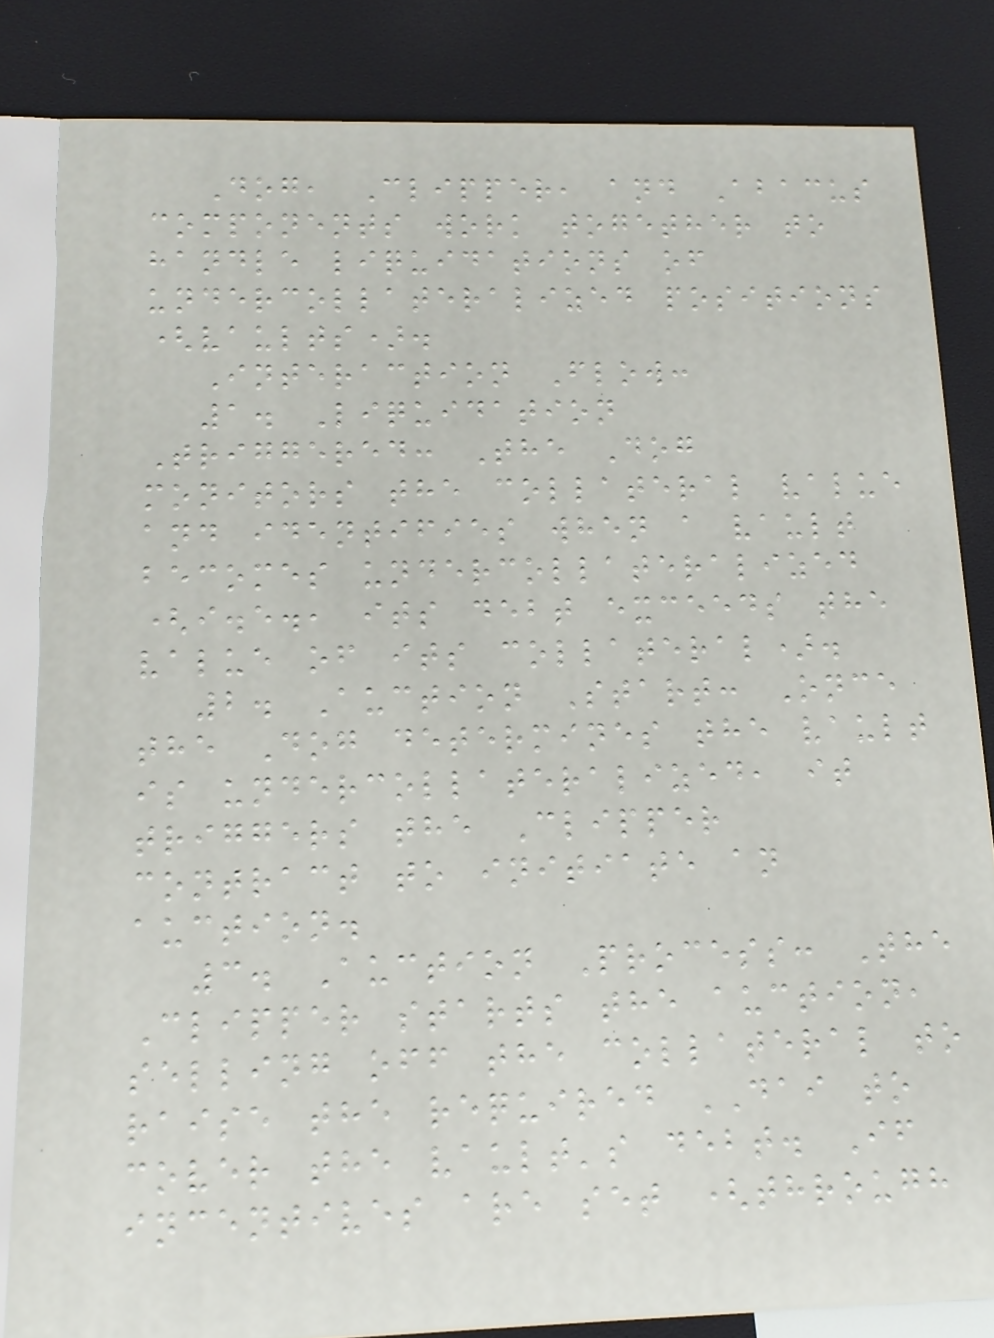Dog, Clipper, and Abacus
components work together to
handle liquidations of
undercollateralized positions
(vaults).
Interaction Flow:
1. Liquidation
Triggered: The Dog
monitors the collateral value
and identifies when a vault
becomes undercollateralized
(i.e., its debt exceeds the
value of its collateral).
2. Auction Start: Once
the Dog determines the vault
is undercollateralized, it
triggers the Clipper
contract to initiate an
auction.
3. Auction Process: The
Clipper starts the auction,
selling off the collateral to
raise the required DAI to
cover the vault's debt. If
incentives are set (through
